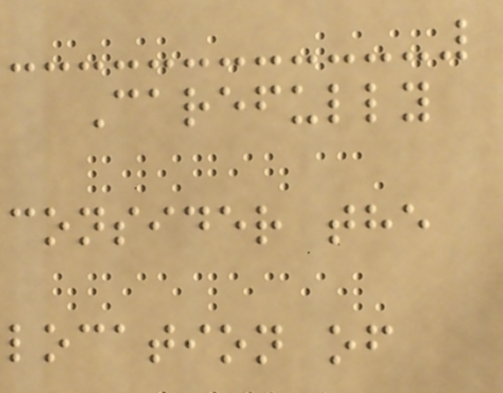Carefully
consider the
location of
